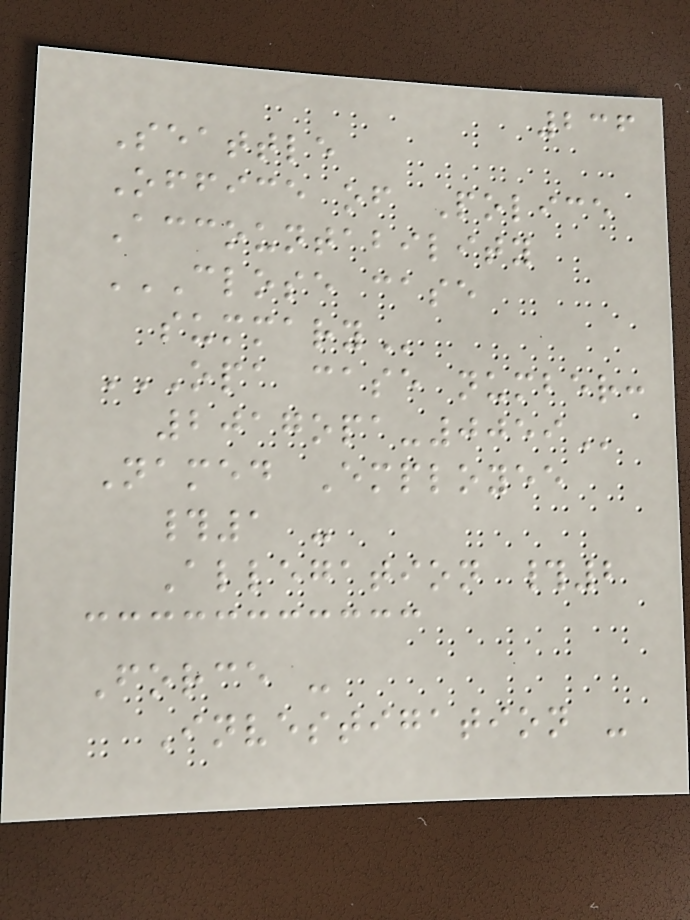236
Seattle
Office of Police
Accountability
CLOSE CASE
SUMMARY
OPA CASE NUMBER:
2017OPA-0059
Named Employee
#1 -
Allegation #2
Force -
Investigation -
